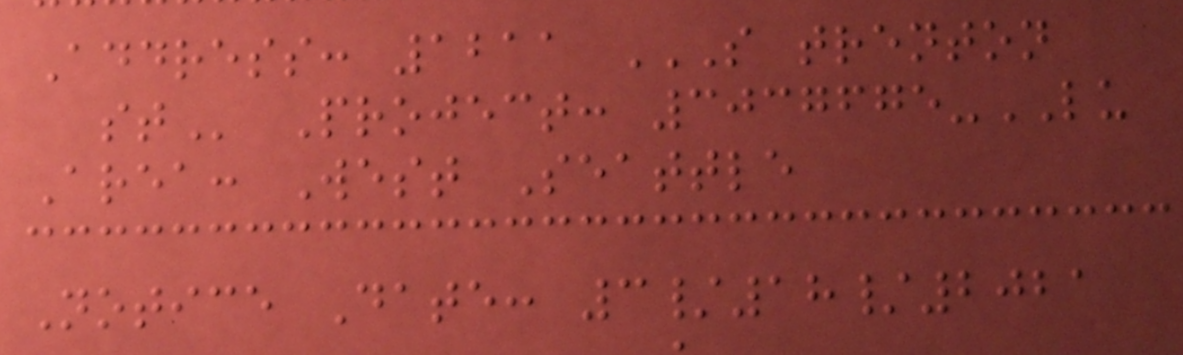Address: 1211 S TRENTON
ST Project: 3037675-LU
Area: West Seattle
Notice Date: 3/18/2021
